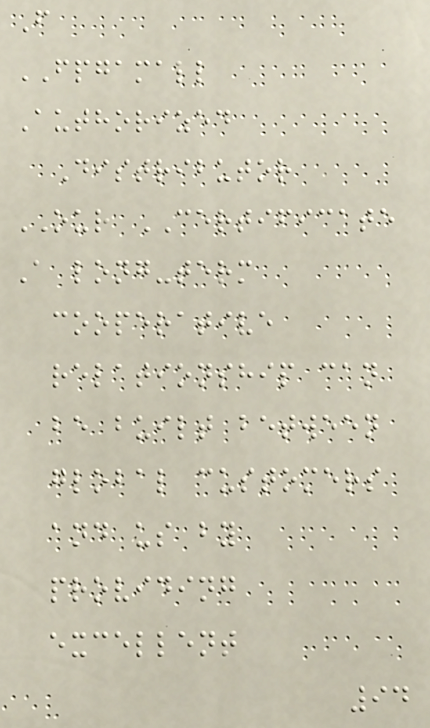F
FPGAMALL
Authorized
Distributor
OUR CERTIFICATE
A long-term
cooperative
relationship can
be built between
global customers
and us by
providing
excellent
94
